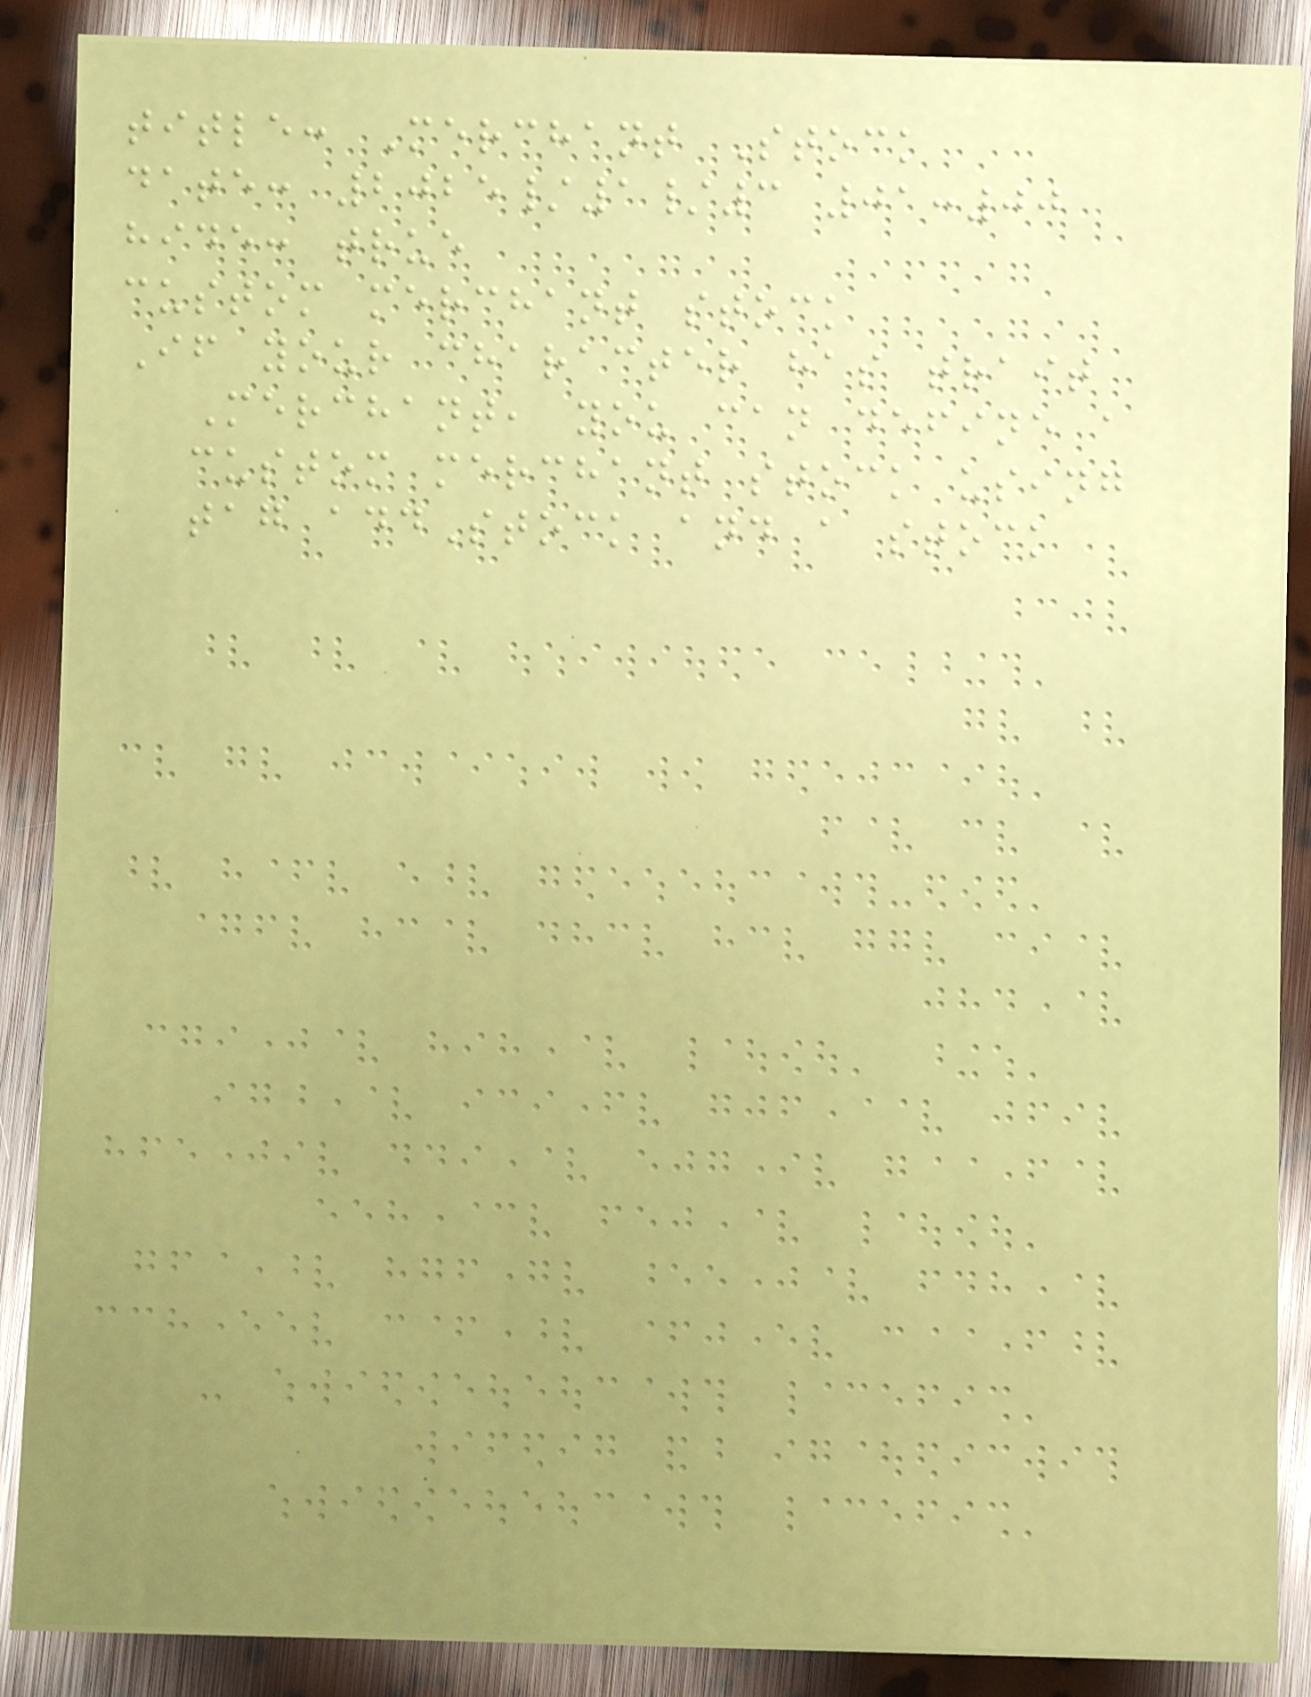title: Merchant Stock
date: 2025/1/3 01:00
hide: true
custom merchant stock
If your character has trait
Merchant, you can define a
custom merchant stock using
tag addStock and a stock
